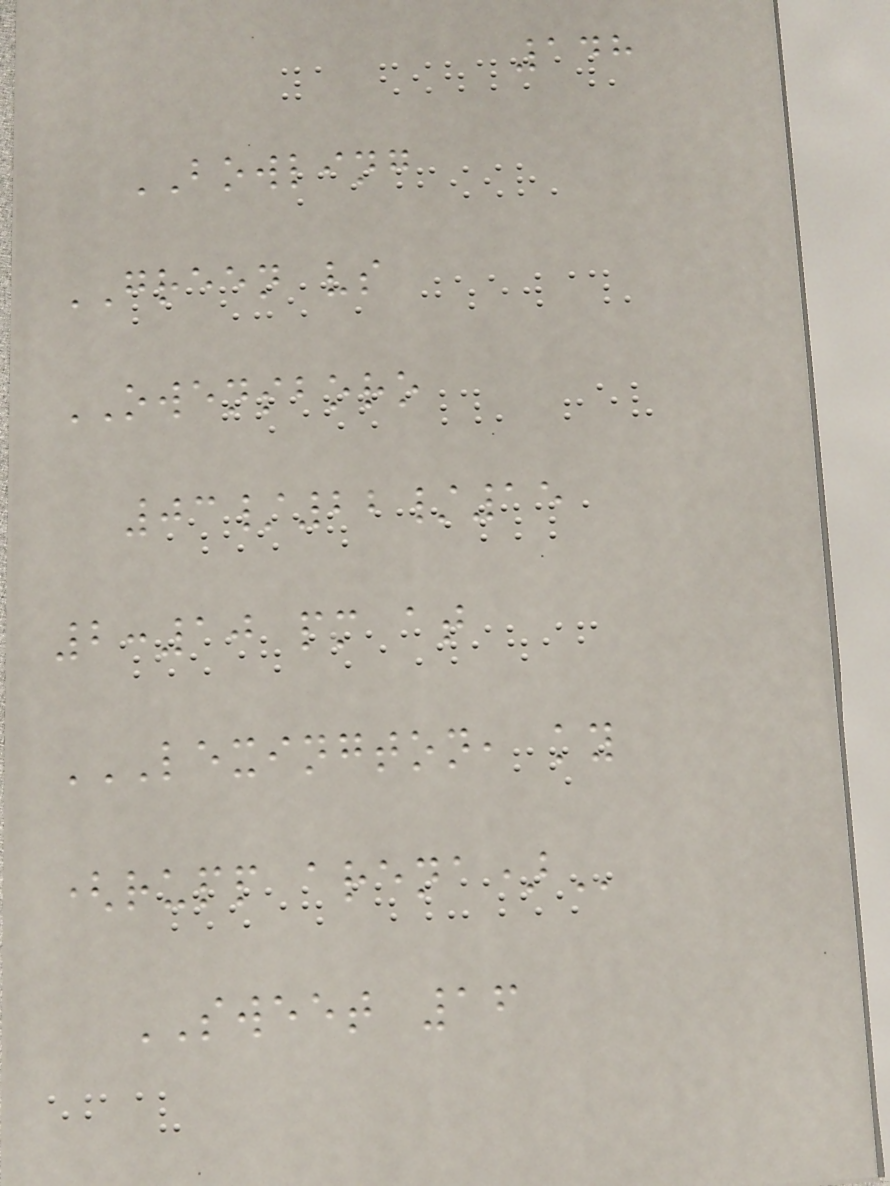148
BOWLING
GREEN vs
OWENSBORO
03/22/15
2:10 pm at
LEXINGTON, KY
(RUPP ARENA)
SWEET 16
